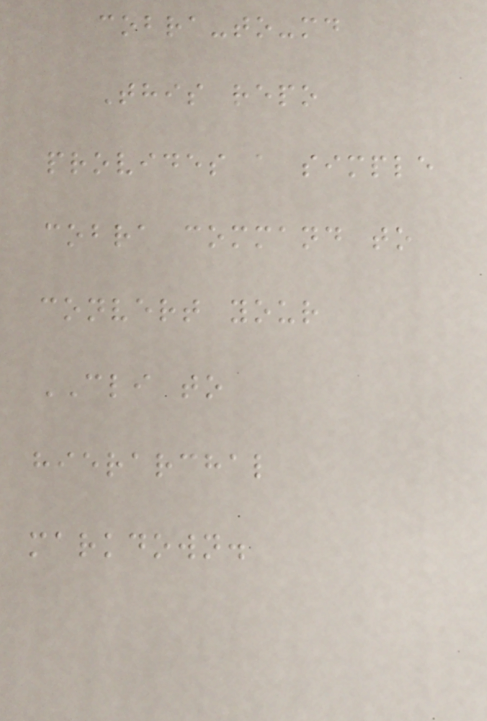cobra-to-md
This repo
provides a simple
cobra command to
convert your
CLI to
hierarchal
markdown.
